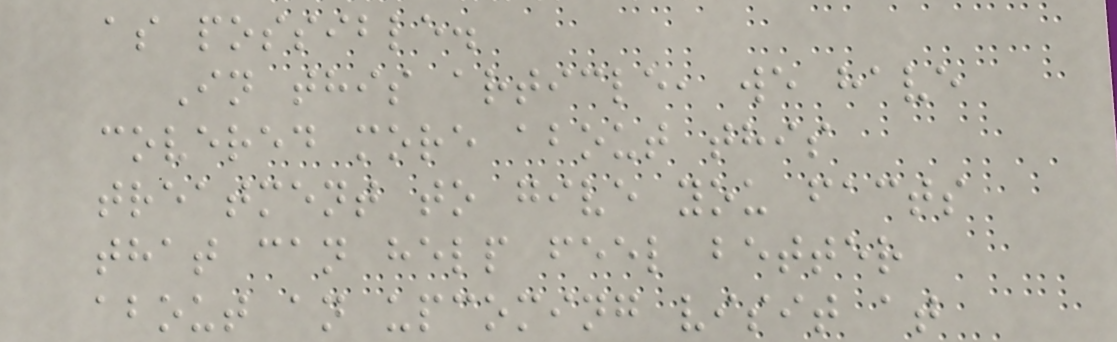as possible.
In this article, we have
covered more about this
treatment to give you facts
that can help feel better
about an upcoming visit at
